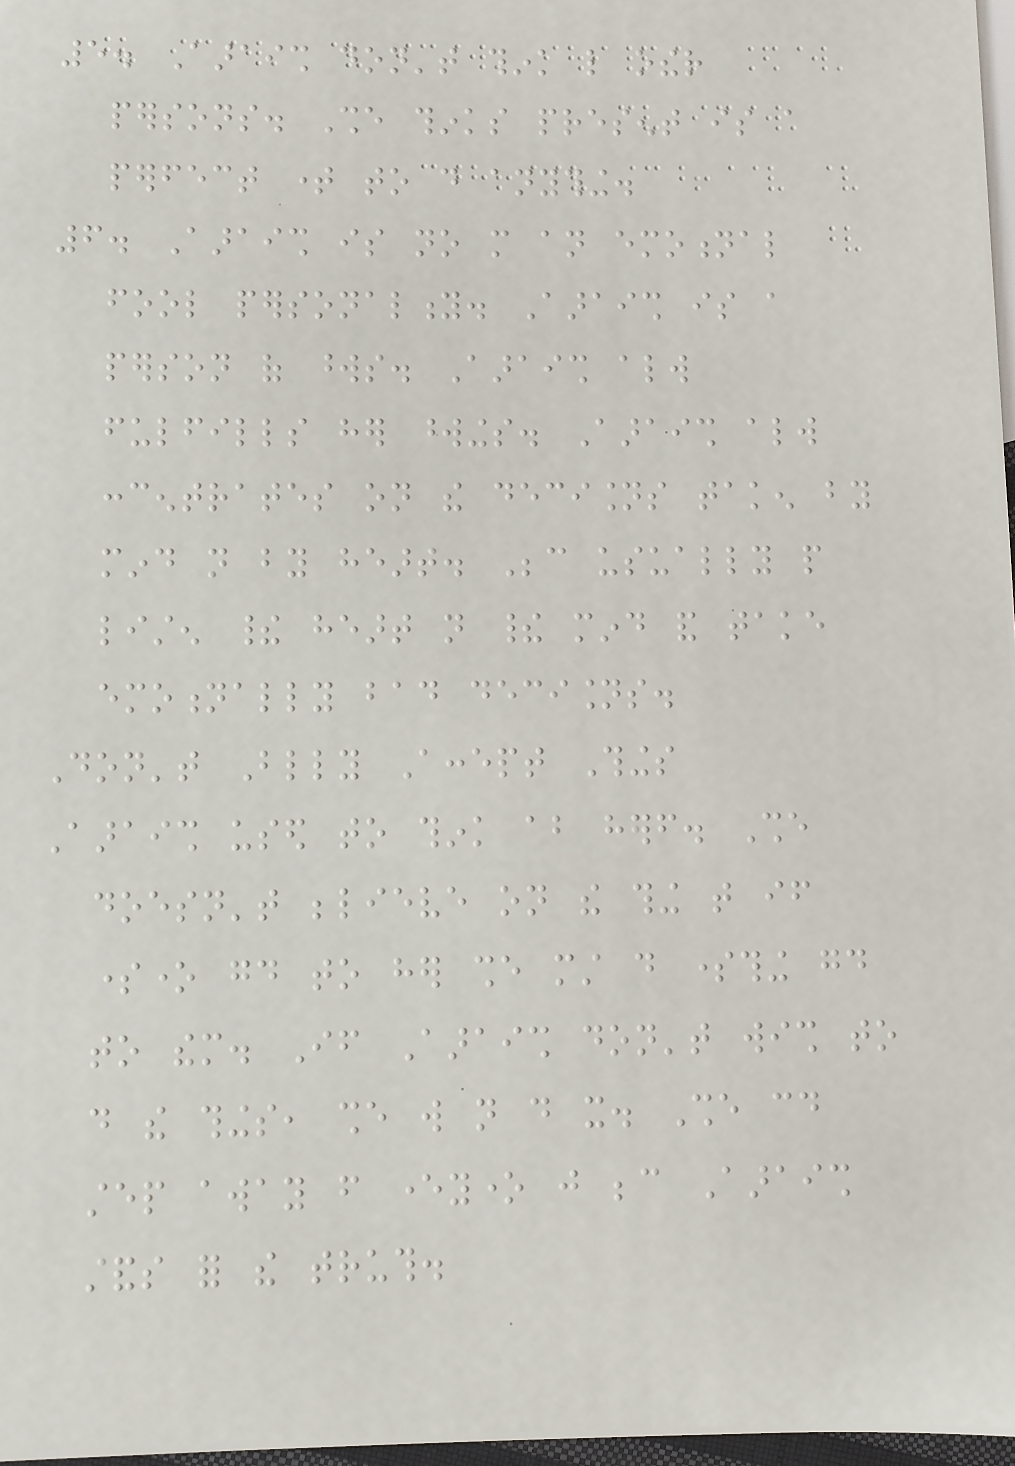5. Aaraish don't think like other
persons. She thinks present is a
perfect time to do anything.
6. Aaraish is no more an emotional
fool personality. Aaraish is a
person of words. Aaraish always
fulfills her wordings. Aaraish always
concentrates on the decisions taken by
mind not by heart. Because usually people
listen their heart not their mind and take
emotionally bad decisions.
Don't Blindly Accept Things
Aaraish used to think about herself. She
doesn't believe on the thing that if
someone good to her she must do something good
to them. If Aaraish don't wish to
do the things, she will not do it. She could
step away from everyone just because Aaraish
stands for the truth.
